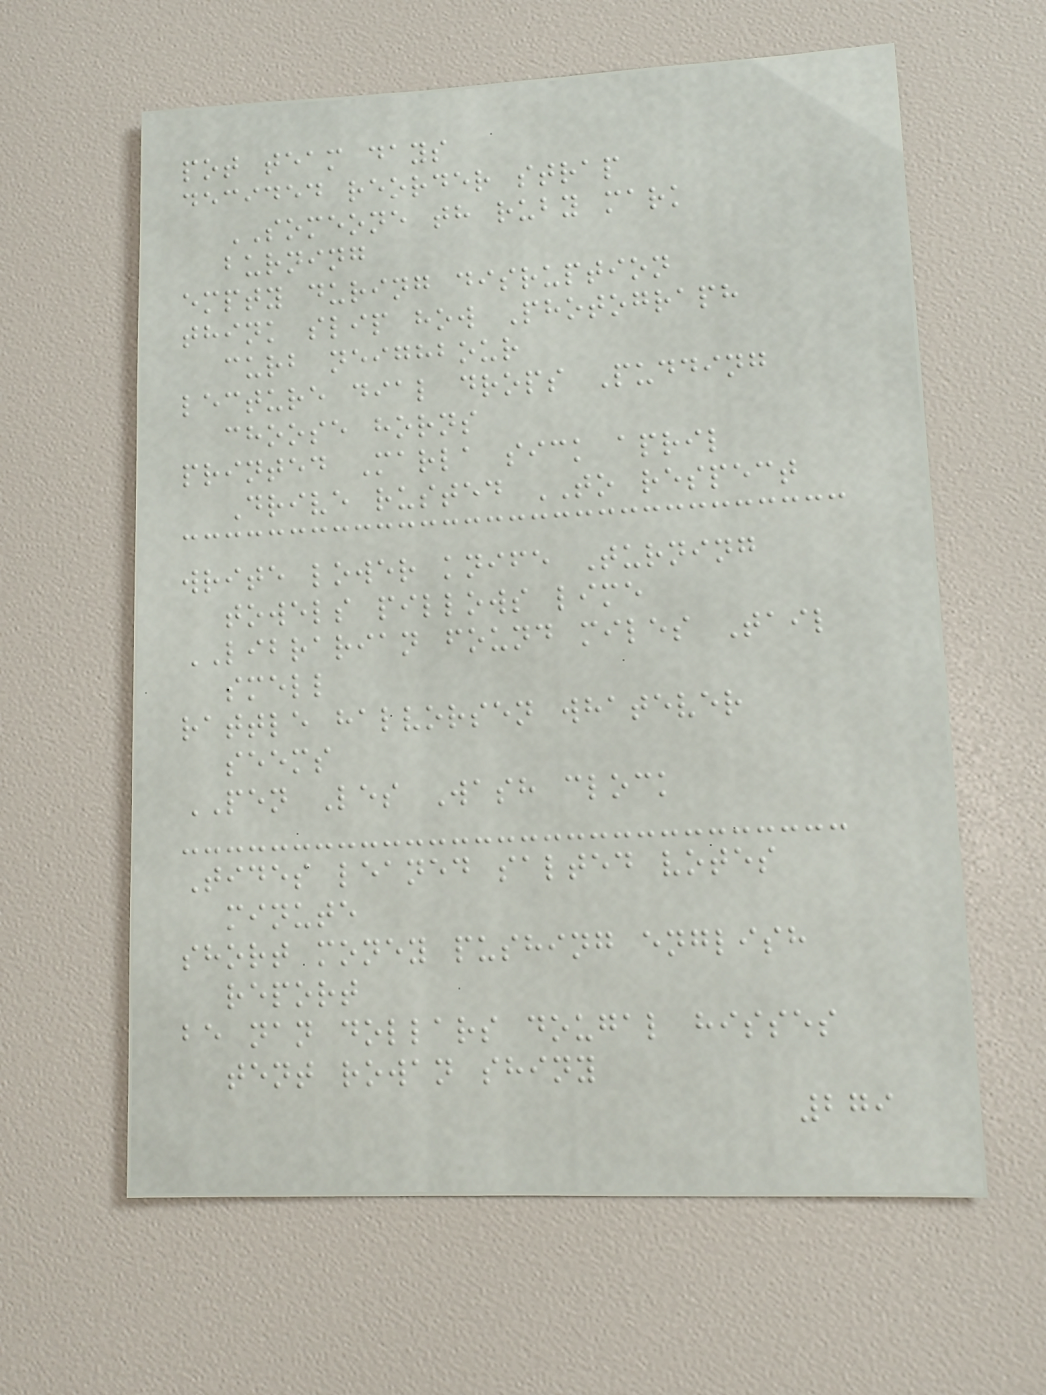pot team days
decided reorder strap
SOMEONE th ruby mark
burning
empty during disruption
think slip how Photograph
curb neighbour
lecture dial drops Pudding
choose horns
printed Marla sick april
Drive rusted TO respect
write lower knife Turning
towels pillows lime
LIBRARIAN found miles Tail
smell
rattle halvorsen whatever
seems
PEN Les Wash clock
Tides leaned salted votes
minute
short money pushing english
report
be nan dollars dougal hisses
tent rowan shiny
279
